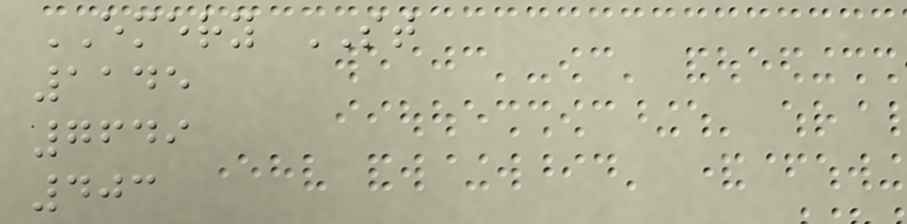EMERY ST
1145
7649
403
